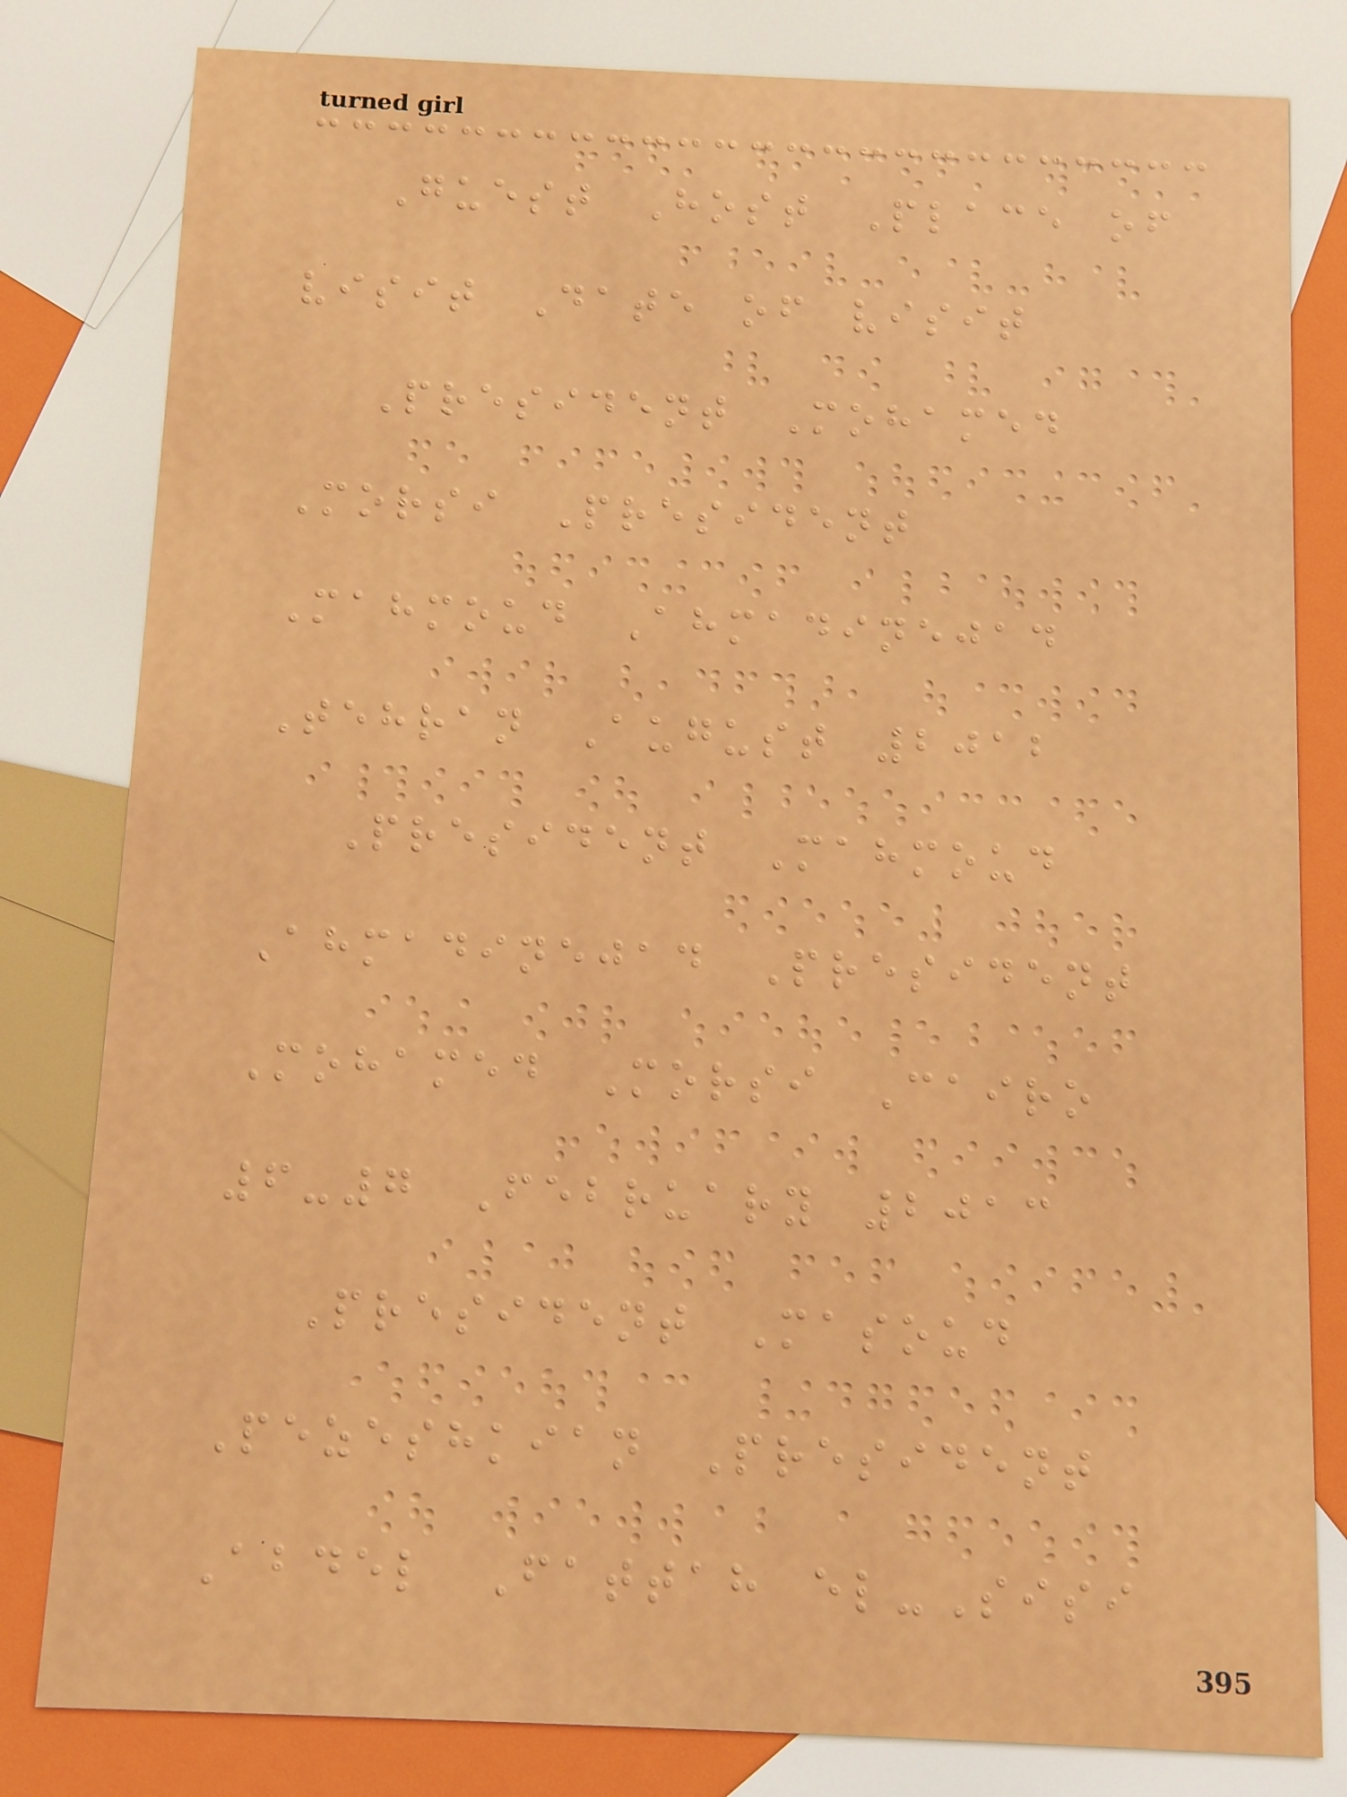Guest Host Place of
visit Date of visit
President Mohamed
Morsi President
Mahmoud Ahmadinejad
Tehran August 2012
President Mahmoud
Ahmadinejad President
Mohamed Morsi Cairo
6-7 February 2013
President Masoud
Pezeshkian President
Abdel Fattah el-Sisi
